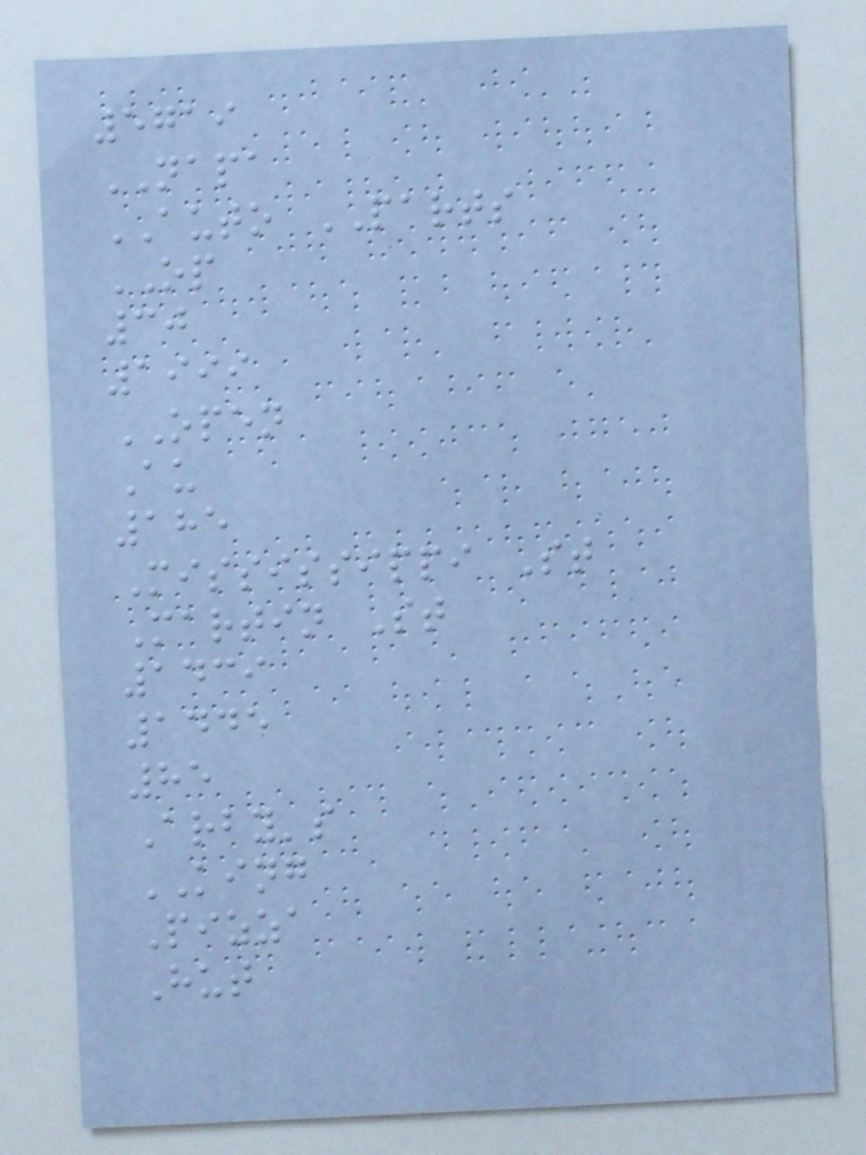5719
NAPA
AUTO PARTS
OP
30
1999
OPEN
Au
185
Mississippi St
Martin St
1439
1445
85
Arby's
KING
Pizza
Hut
